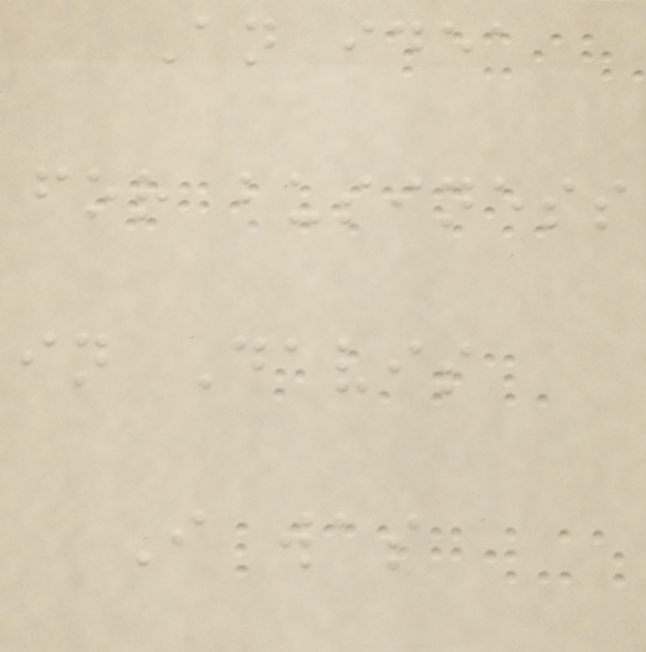An idea
for business
in Davis
I was
